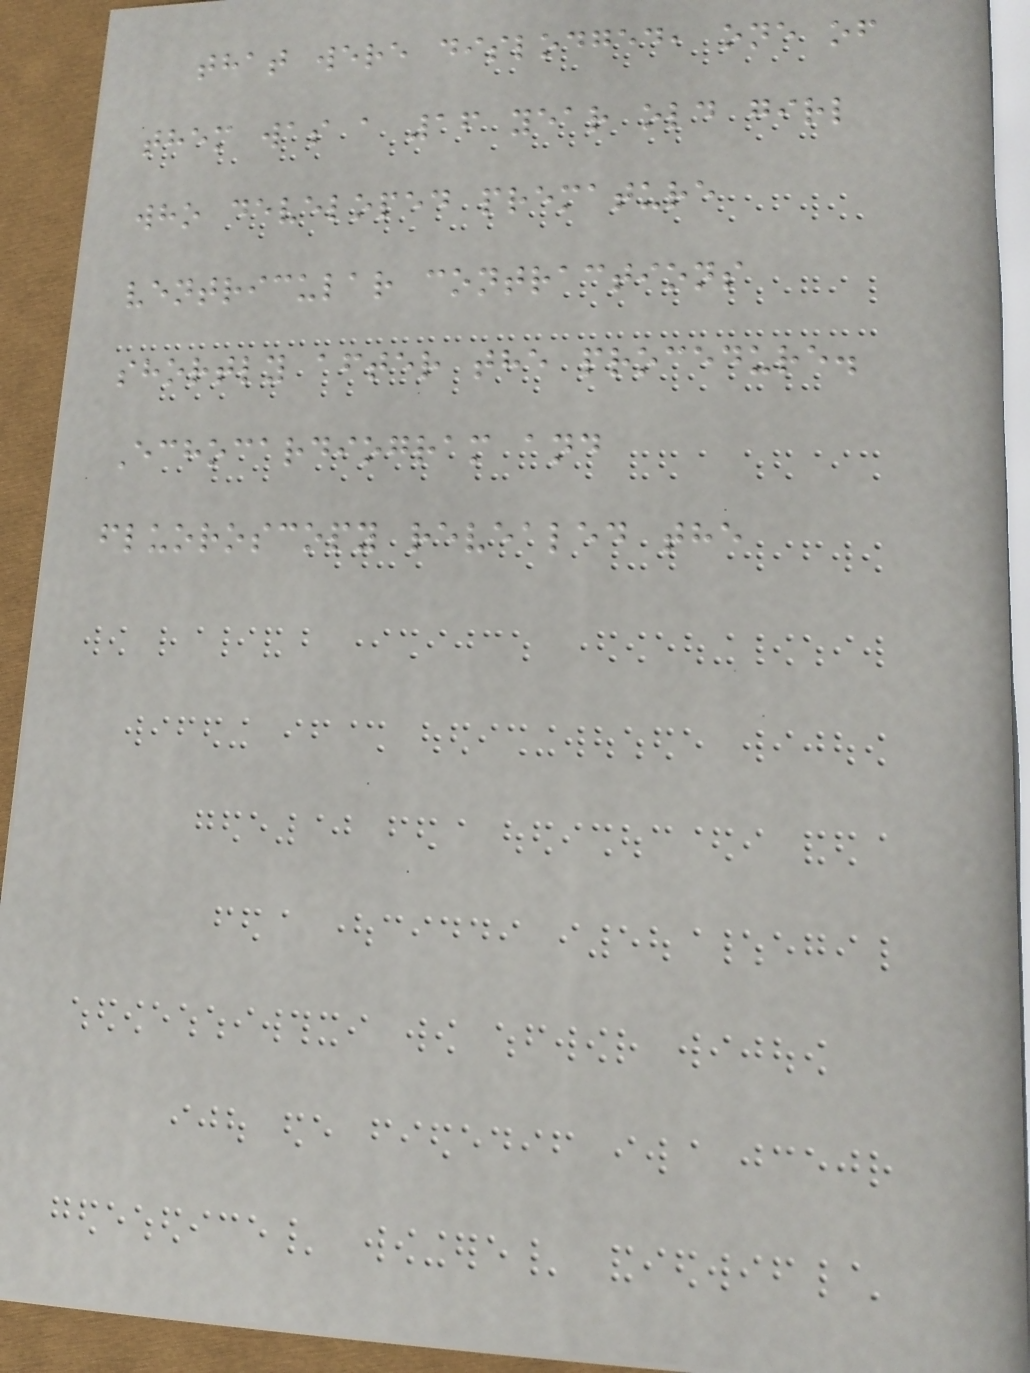that were dislodged, one of
them was a 16 year old girl
who developed premature
ventricular contractions
shortly after the procedure.
Echocardiogram and
fluoroscopy revealed the
